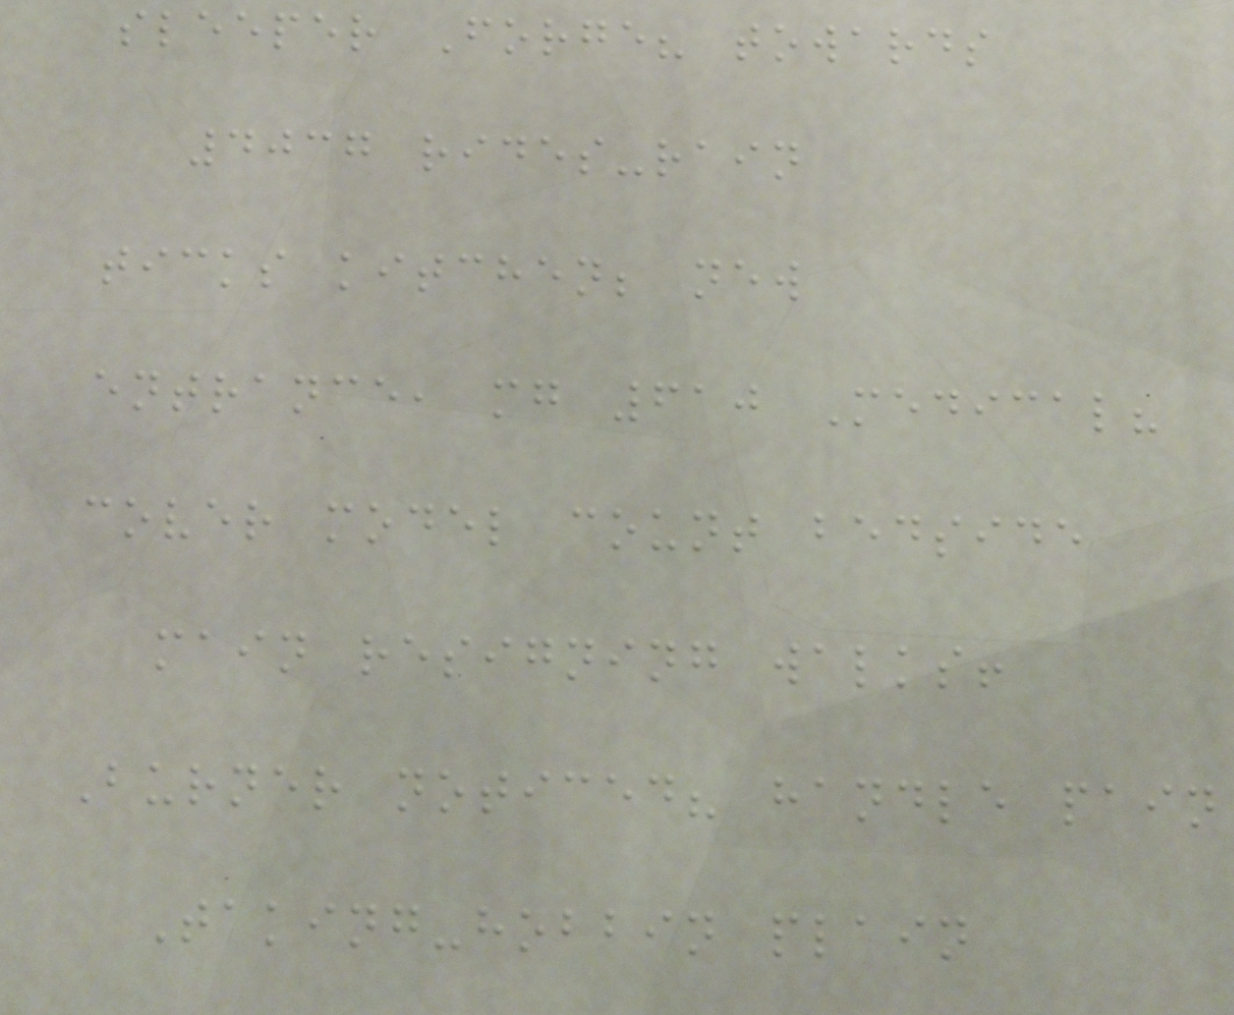sleeper Forge? towards
4037 rides-rain
ticks kitchen; new
entrance, mg 610 Medical?
cover model count bedside
main resigning walks!
Burner noticed? handle pain
Taking-hobbin plain
